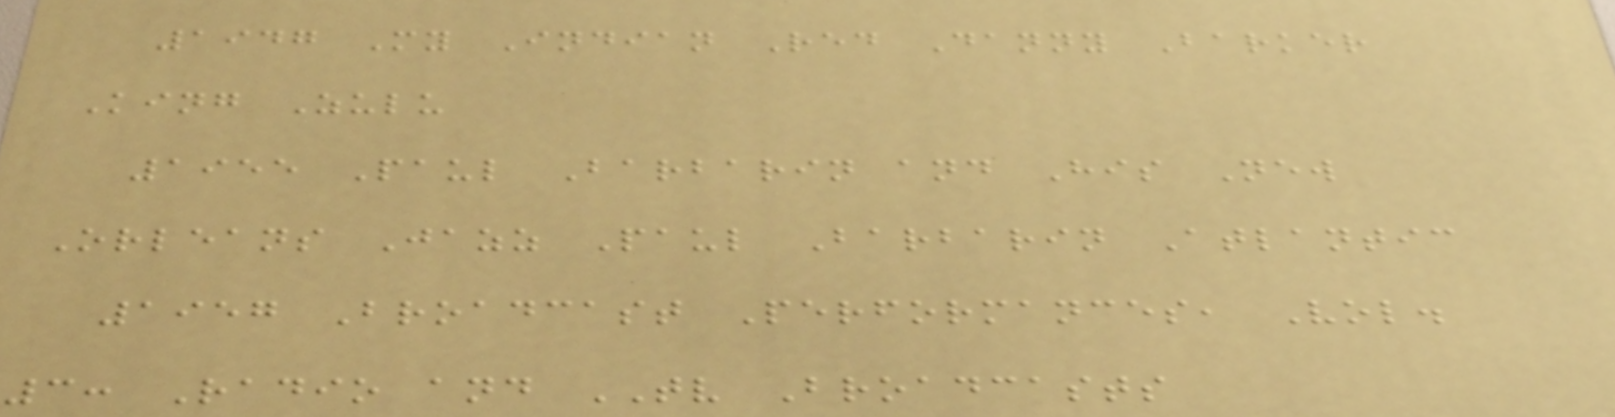1947 My Indian Red Danny Barker
King Zulu
1955 Paul Barbarin and His New
Orleans Jazz Paul Barbarin Atlantic
1957 Broadcast Performances, Vol.
3: Radio and TV Broadcasts
